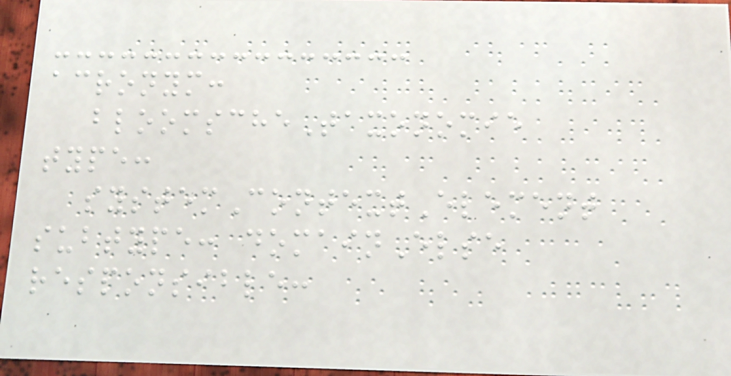acronym:
bloomscheTaxonomie
type:
systemContextElement
subtype: domainElse
responsible:
